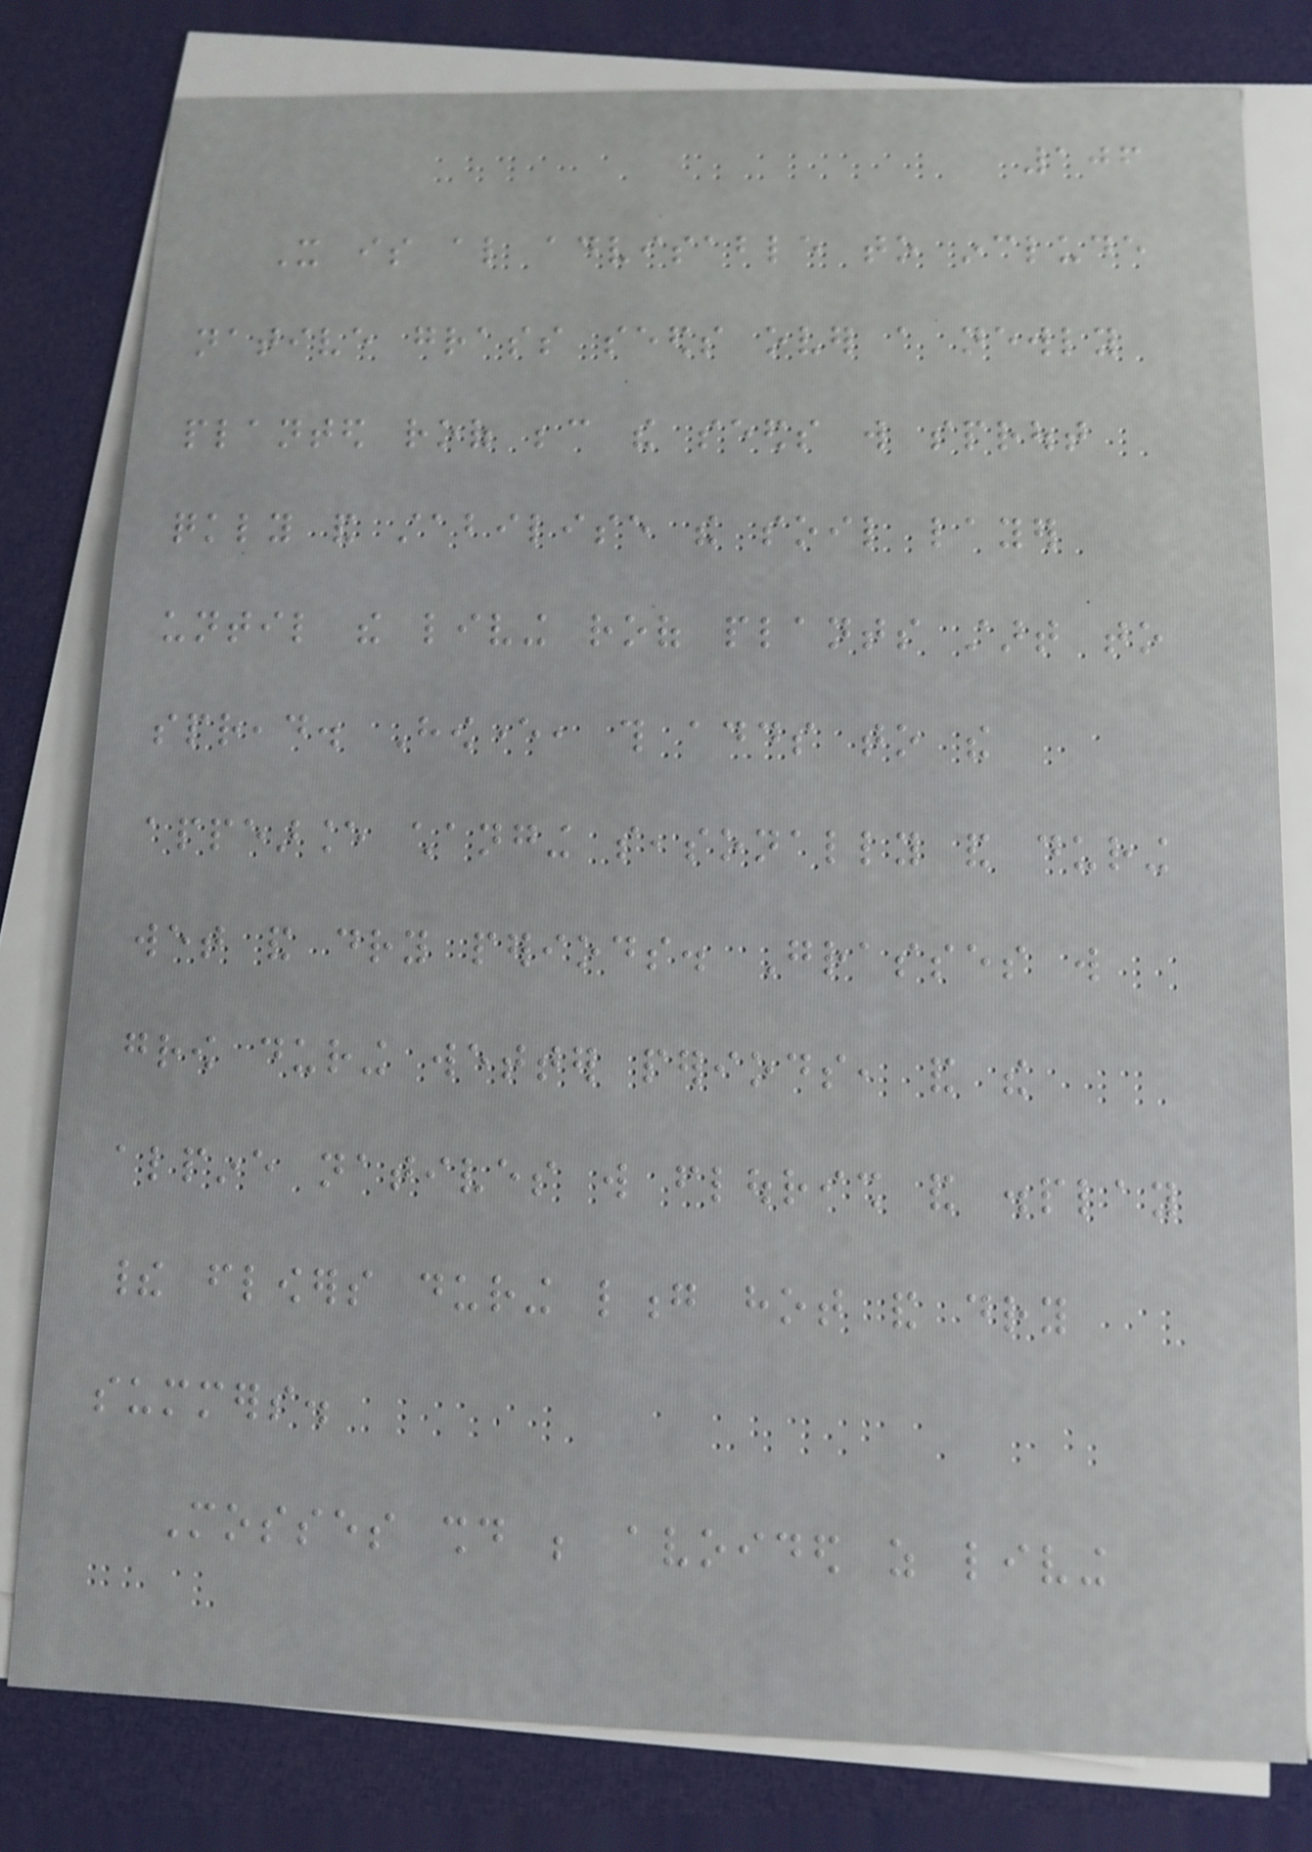106
It is also advisable to include
native grass seeds over a newly
planted roof because the seeds will sprout
quickly and stabilise the soil layer
until the living roof plants start to
spread. However, this adds to the
appearance changing seasonally and during
wet and dry periods. Grasses will
grow during wetter periods, and the
alpine natives will flourish and display
their flowers during long hot and dry
summers.
Mosses should be avoided as living
